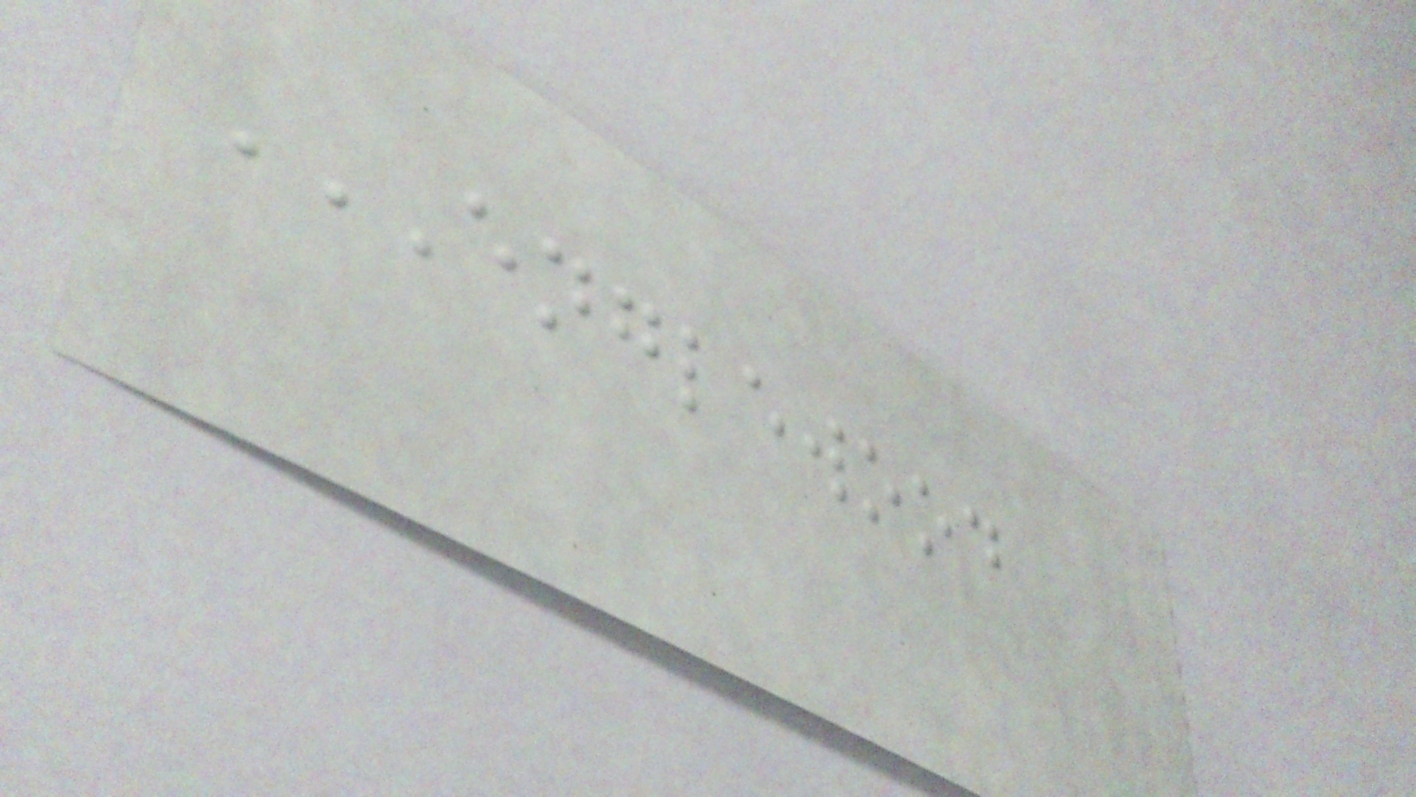ENGLEWOOD
